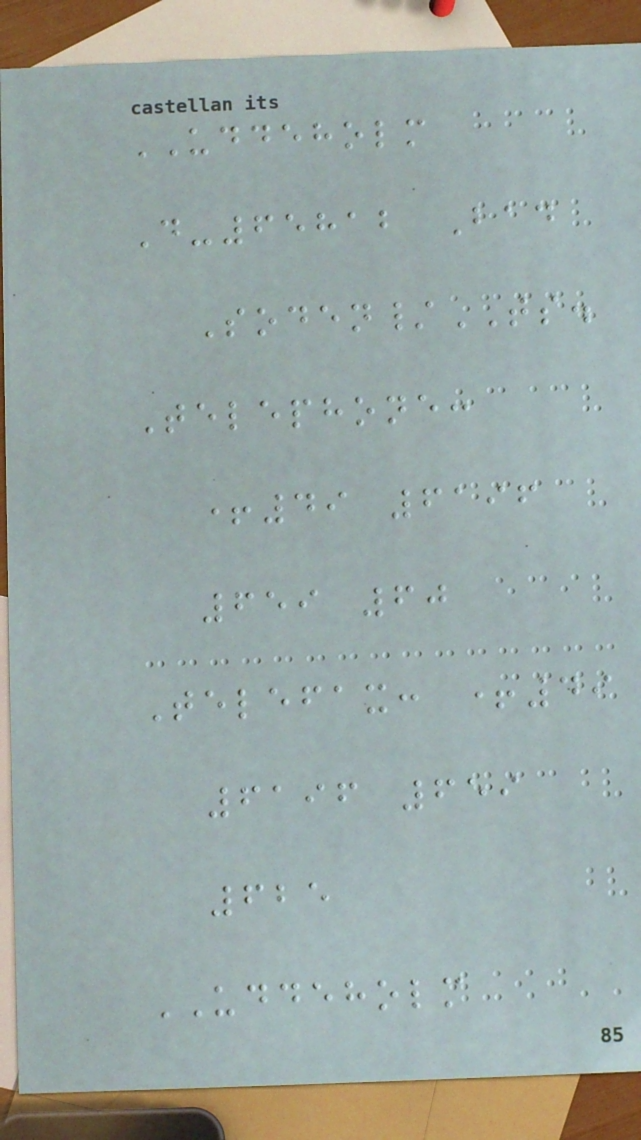UDDEHOLM
D-65812 Bad
Soden/TS.
Telephone:
+49 6196
659 60
Telefax: +49
6196 659
625
UDDEHOLM
